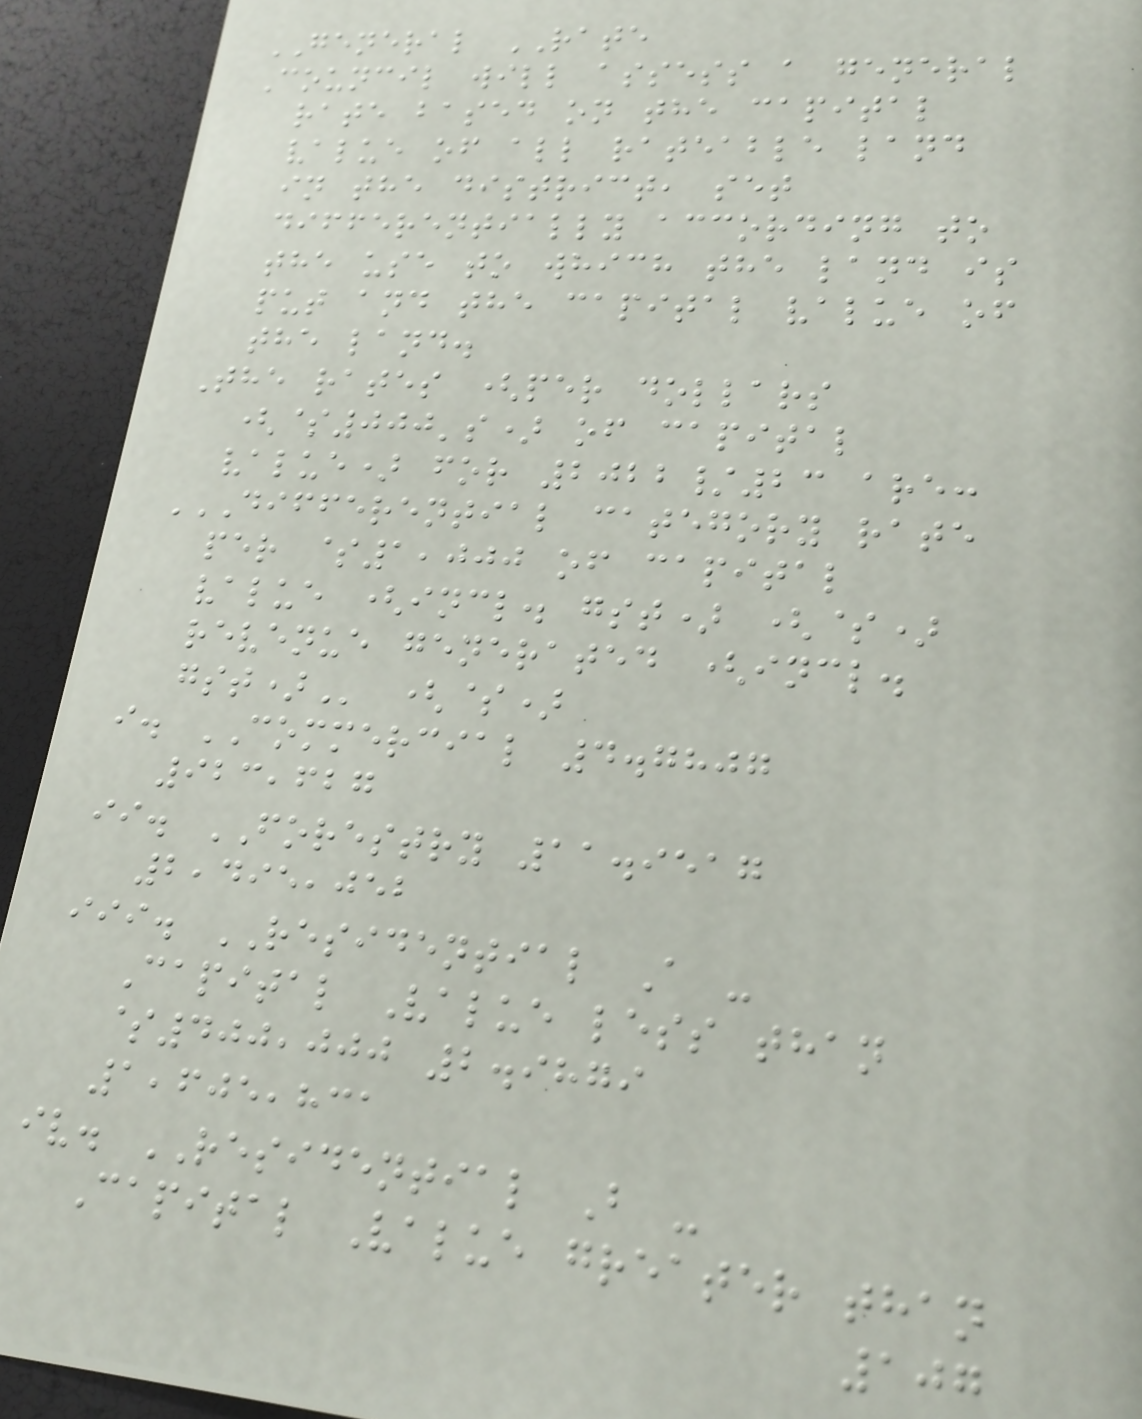GENERAL RATE
Council will assess a general
rate based on the capital
value of all rateable land
in the district, set
differentially according to
the use to which the land is
put and the capital value of
the land.
The rates (per dollars
($000's) of capital
value) for 2022/23 are:
DIFFERENTIAL CATEGORY RATE
PER $1,000 OF CAPITAL
VALUE (INCL. GST) ($)
REVENUE GENERATED (INCL.
GST) ($)
i. COMMERCIAL 4.7807
923,627
ii. FORESTRY 11.9517
2,495,052
iii. RESIDENTIAL A -
Capital Value less than
$400,000 2.9879
1,605,831
iv. RESIDENTIAL B -
Capital Value greater than
107
